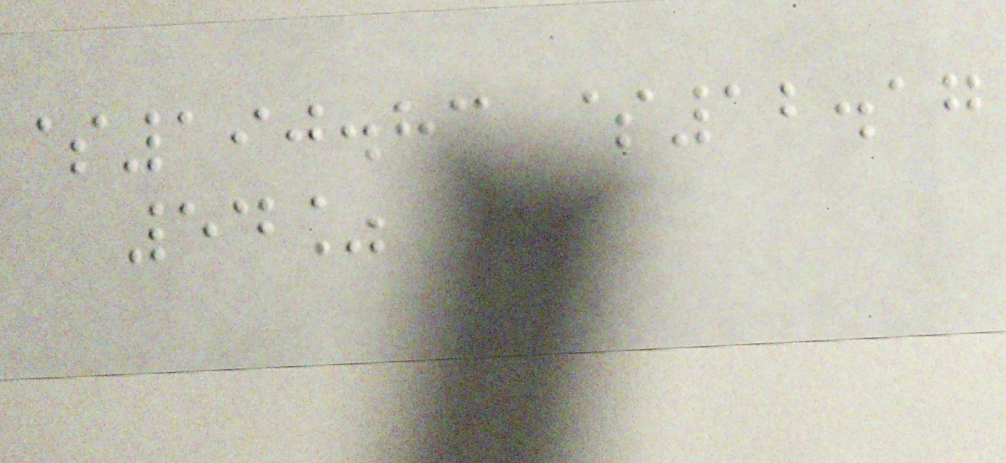$190.83 $12.17
54%
